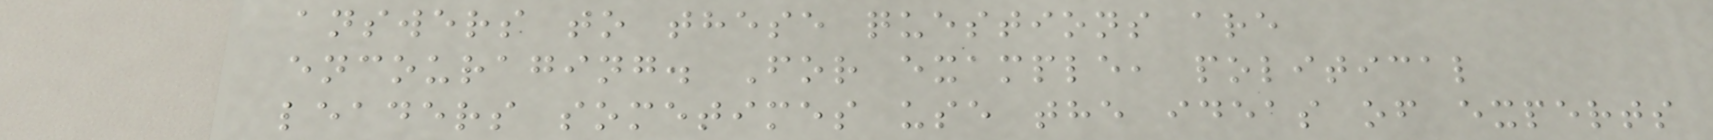answers to these questions are
encouraging. For example, political
leaders sometimes use the ideas of experts
